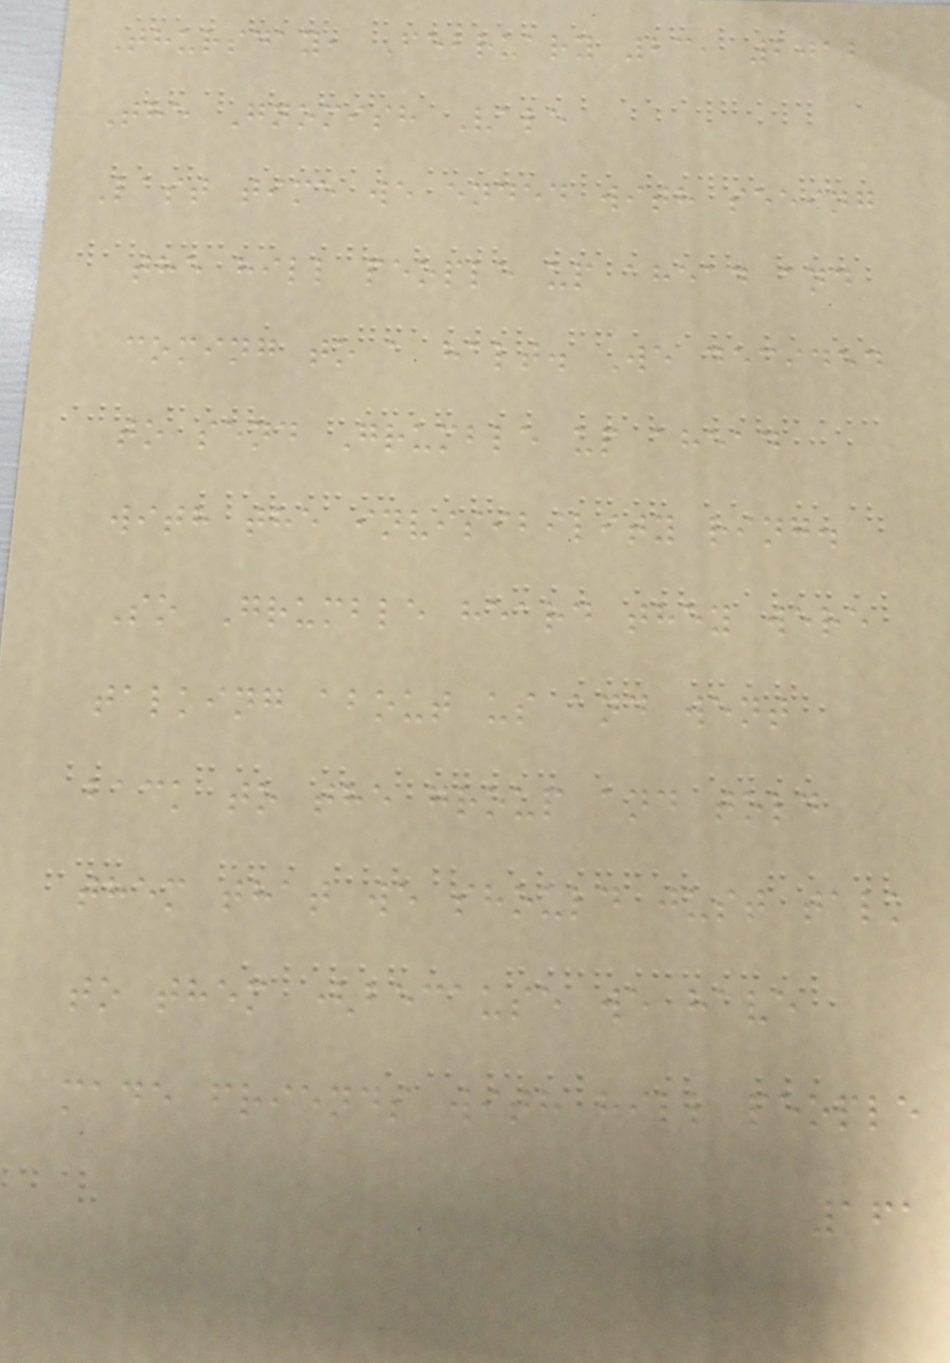Thursday, February 23, 2012
The Gnomish Vale
Last time we ended with seeing
the hill people up ahead and
coming to a halt. We decided
to send Grumble up ahead
with the invisibility ring.
So Grumble heard they were
talking about us and went
back to the group and told
them that we should just talk
to them (because we have
made friends with hill people
161
